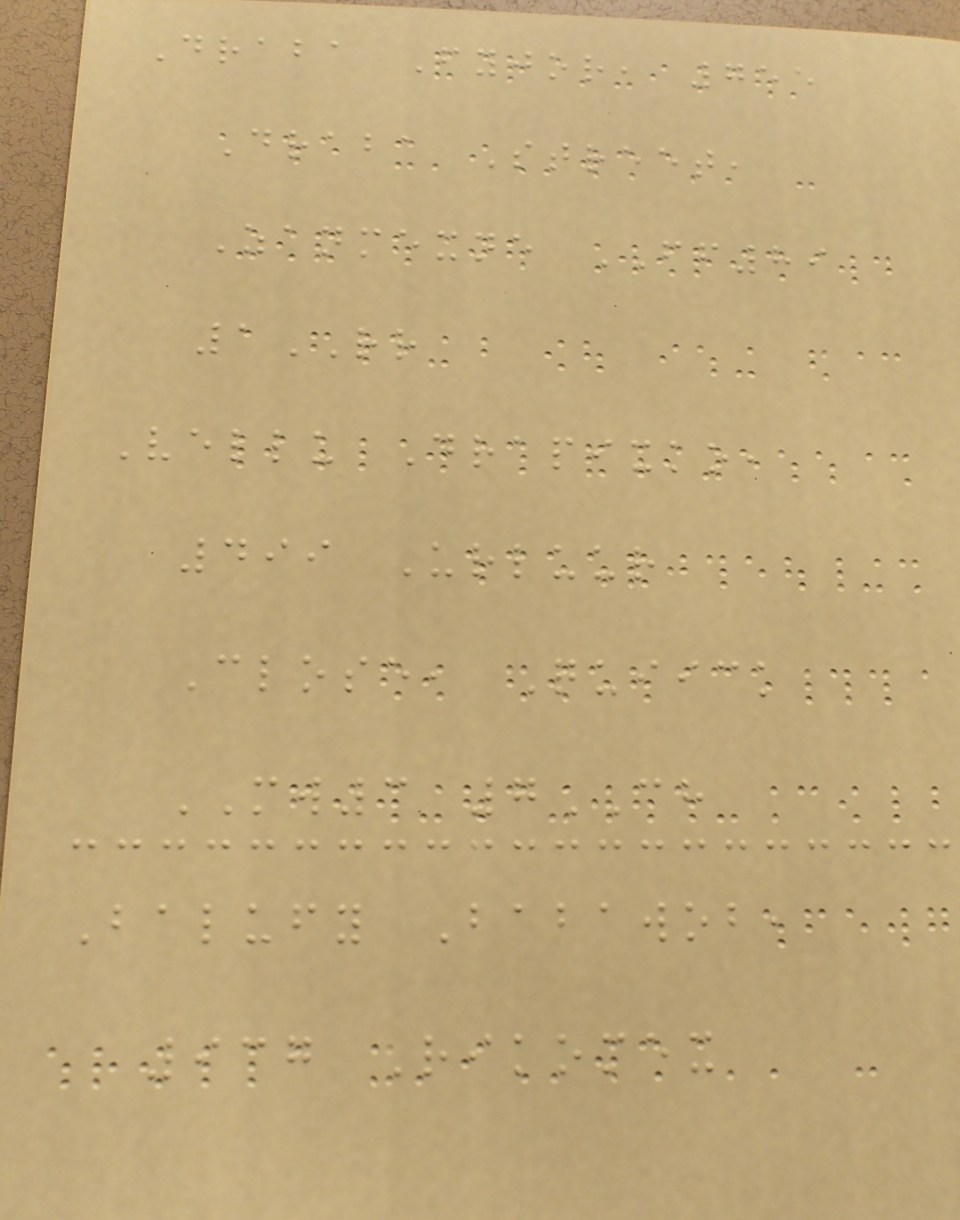Draba Fyjor, 755
Draba Street,
Zanmexne FF89
1RR
Vellu Drapixko,
499 Urluur
Close, Quiick
MW3 7CH
Balufy Babawob,
937 Rikomex
